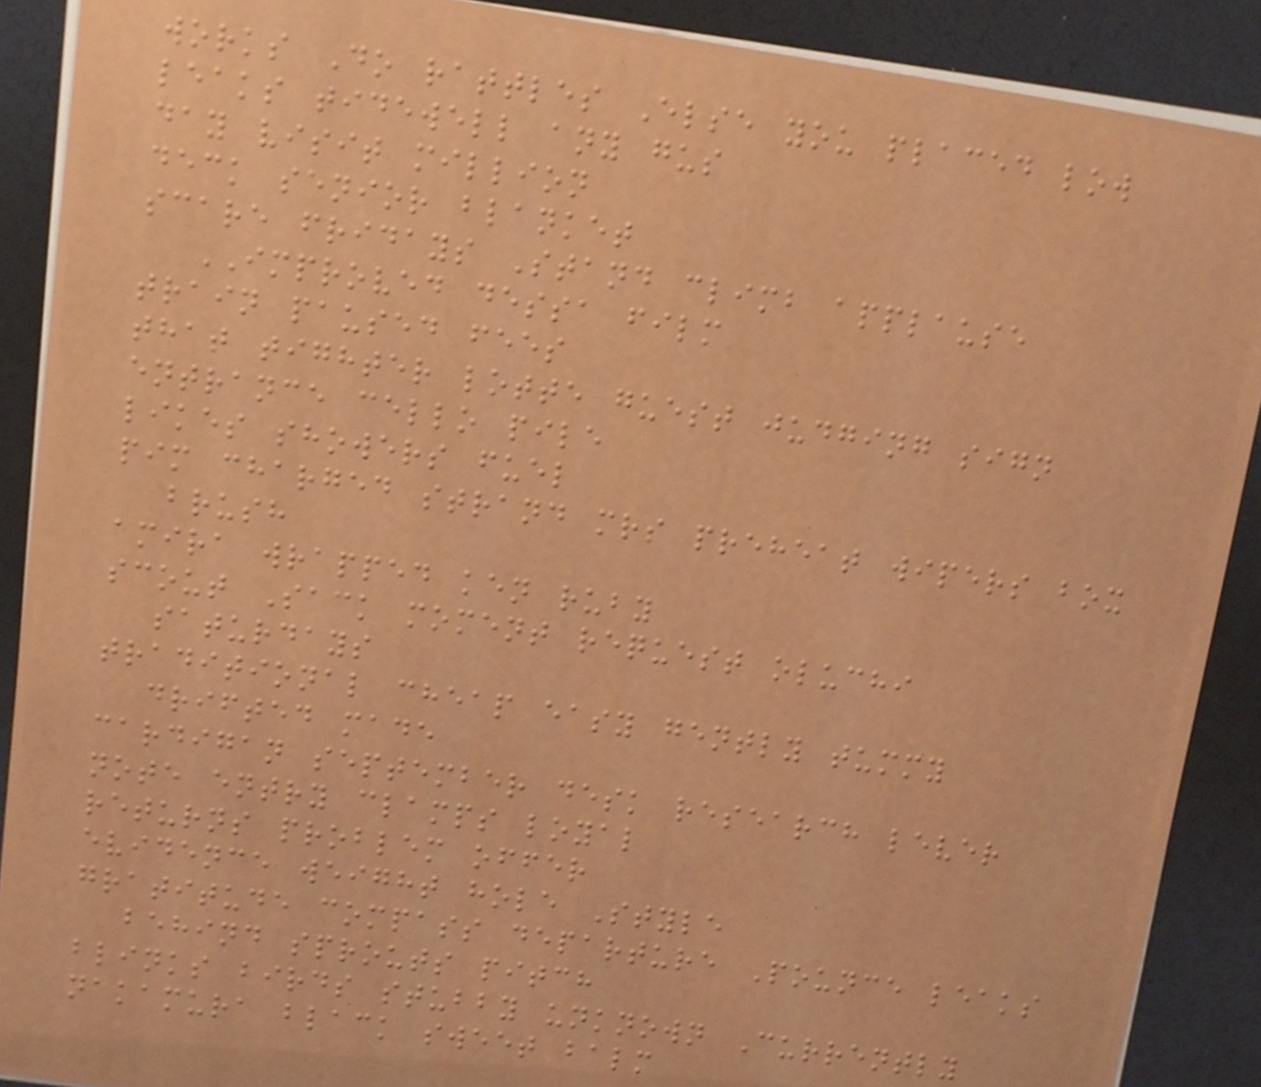works Do rattles Else you placed low
leaks tidewell any gus
day visit million
deck senior blanket
scare fridays Stand climb applause
IMPROVED dessa film
train paused fees
that tighter lotte guest judging sign
entrance cello pile
likes showers fuel
pim charged strand mrs preheat wipers box
brush
amira wrapped ken ruby
scout Sack moment request oluchi
saturdays
traditional cheap easy gently tummy
drifted made
cardigan september desk research lever
note entry clamps loyal
returns problem offer
evidence weight hole Style
gratitude compass departure Pounce leaks
behind sprouts pitch
blinks birds stubby unknown Currently
nakamura black sweet balm
